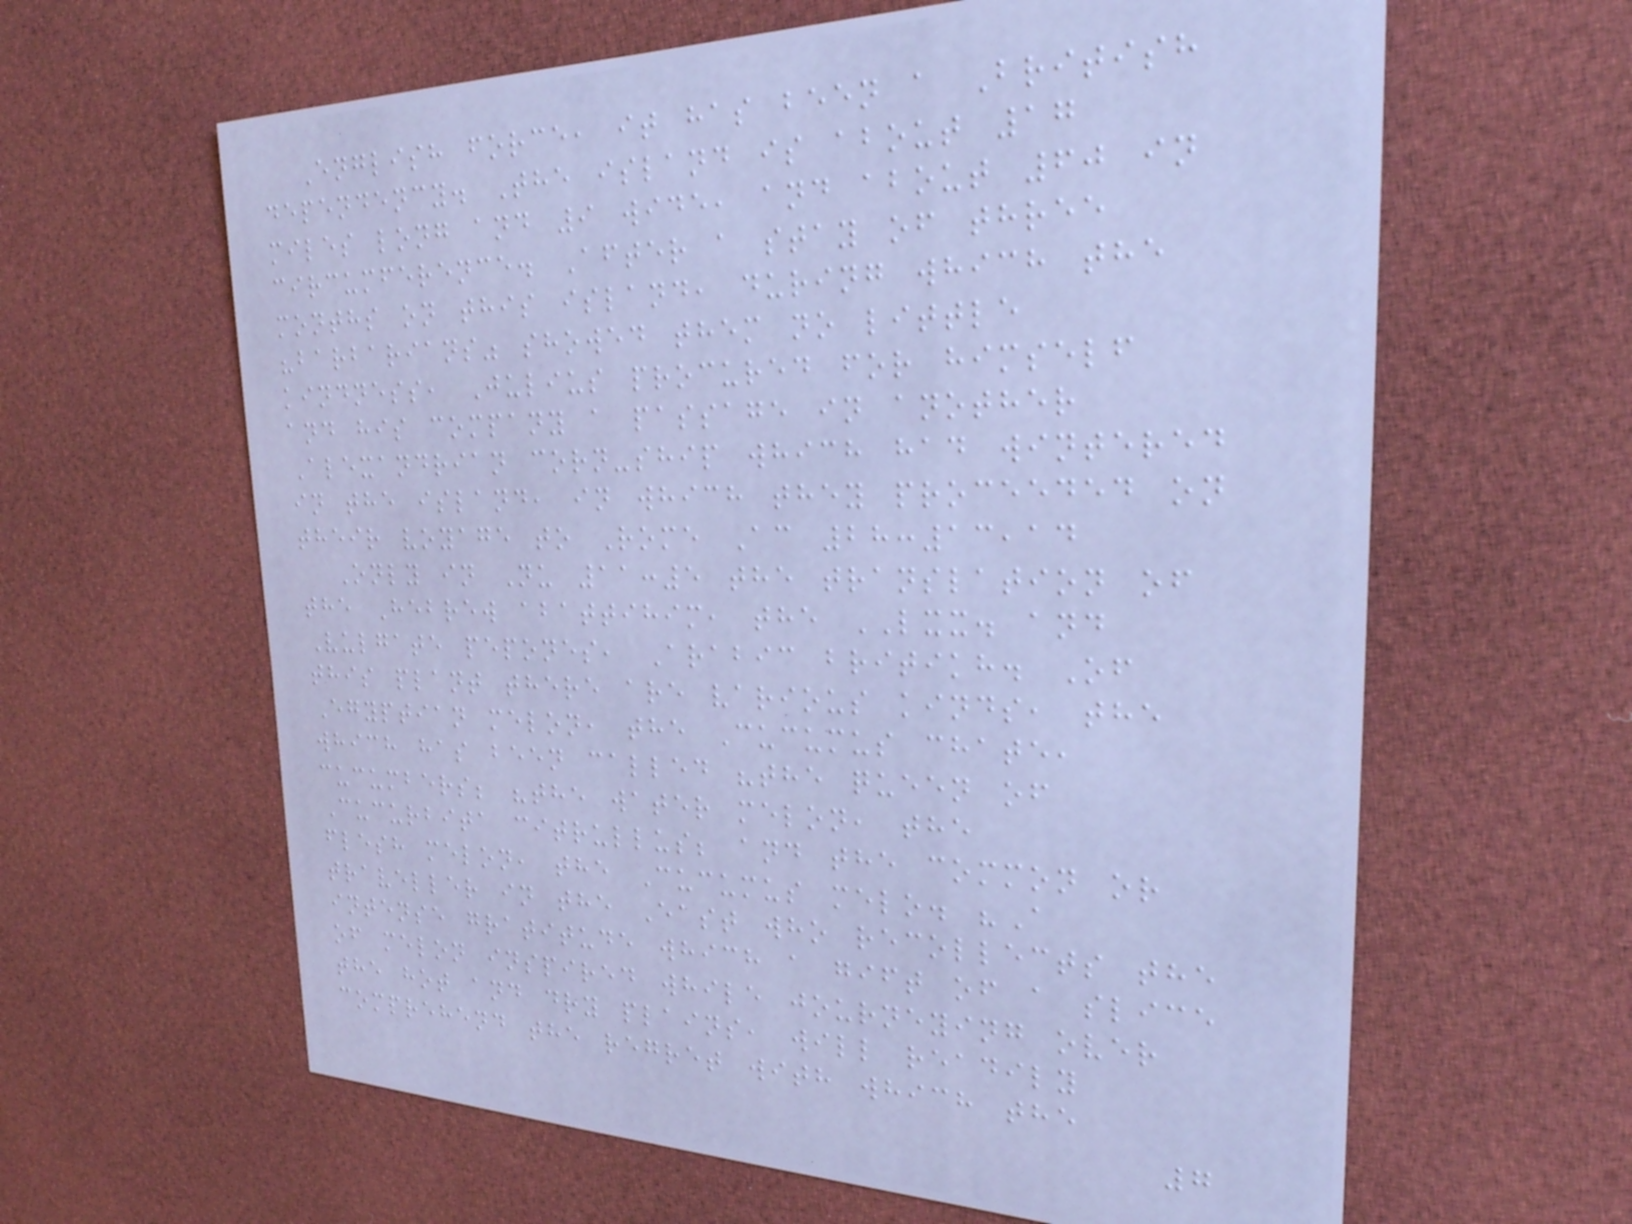English force, it has been a British
dependency. The island is about 17
miles long and 9 wide, and about 60 in
circumference. After a stay of three
months on this island, during which the
"barbarians" showed them no little
kindness, Julius procured for himself
and his company a passage in another
Alexandrian corn-ship which had wintered
in the island, in which they proceeded on
their voyage to Rome Ac 28:13,14
Only in Nu 11:5 the translation of
the Hebrew abattihim, the LXX. and
Vulgate pepones, Arabic britikh. Of
this plant there are various kinds, the
Egyptian melon, the Cucumus chate,
which has been called "the queen of
cucumbers; "the water melon, the
Cucurbita citrullus; and the common or
flesh melon, the Cucumus melo. "A
traveller in the East who recollects the
intense gratitude which a gift of a slice
of melon inspired while journeying over
the hot and dry plains, will readily
comprehend the regret with which the
7
